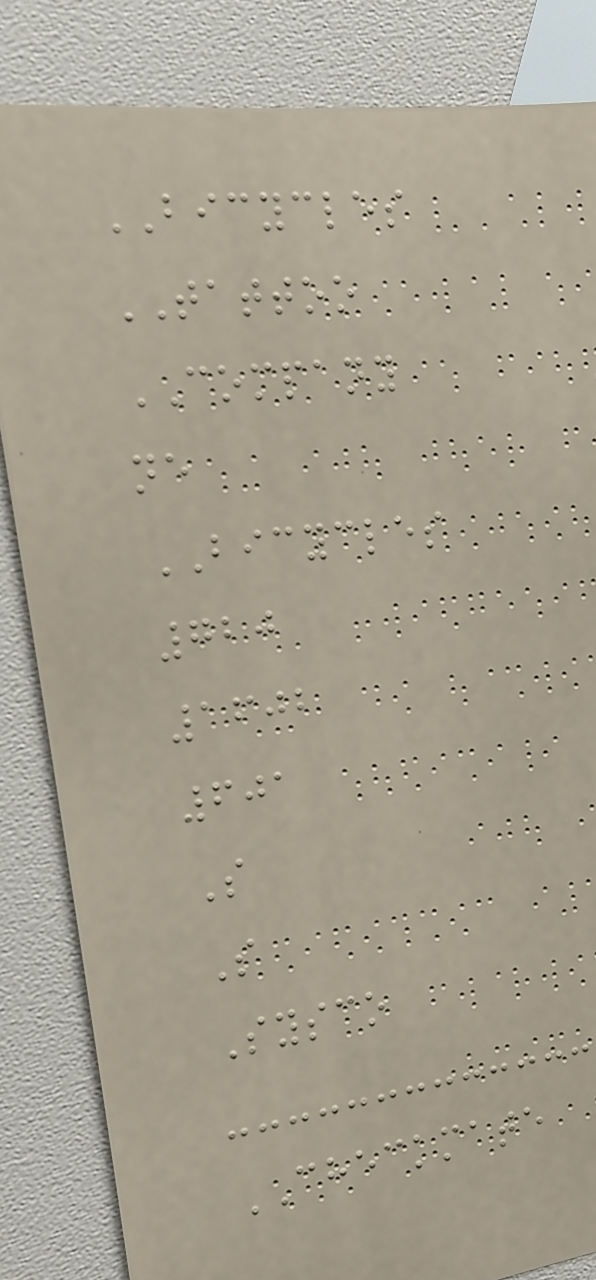BICYCLES
TATTOO
COMPANY
ne
BICYCLES
720
1602
601
S
S
Sysco
CHECKMATE
